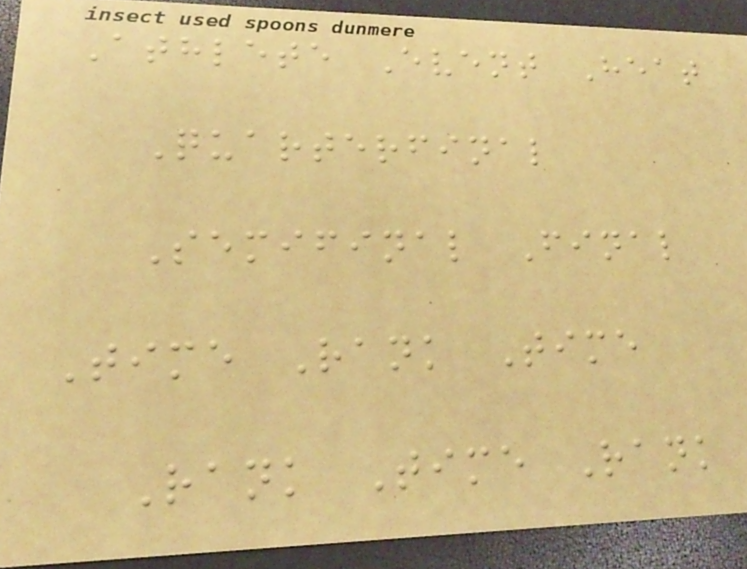Athlete Event Heat
Quarterfinal
Semifinal Final
Time Rank Time
Rank Time Rank
